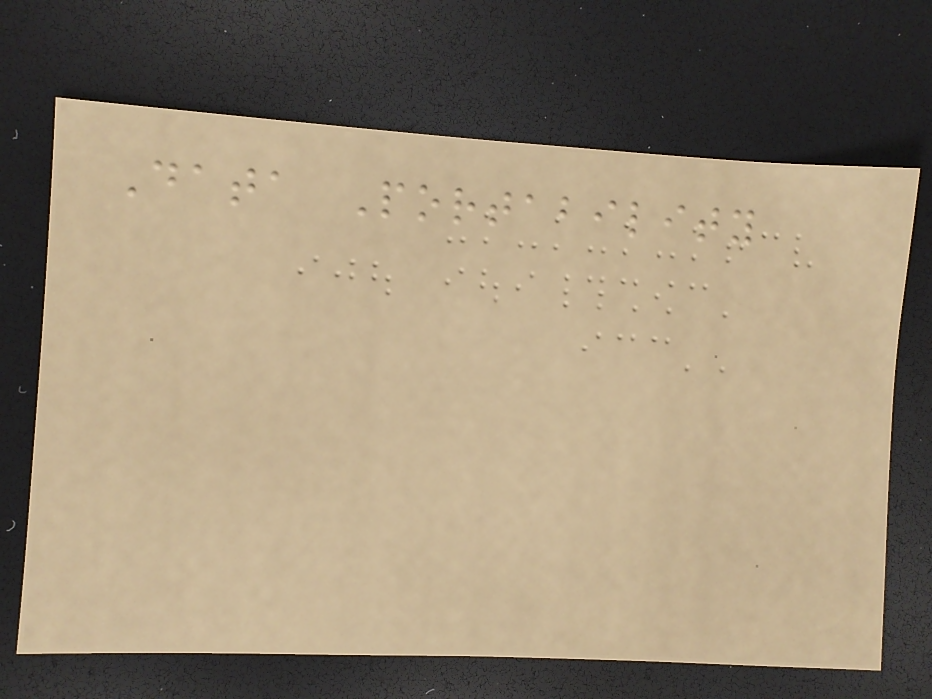Data Portability
